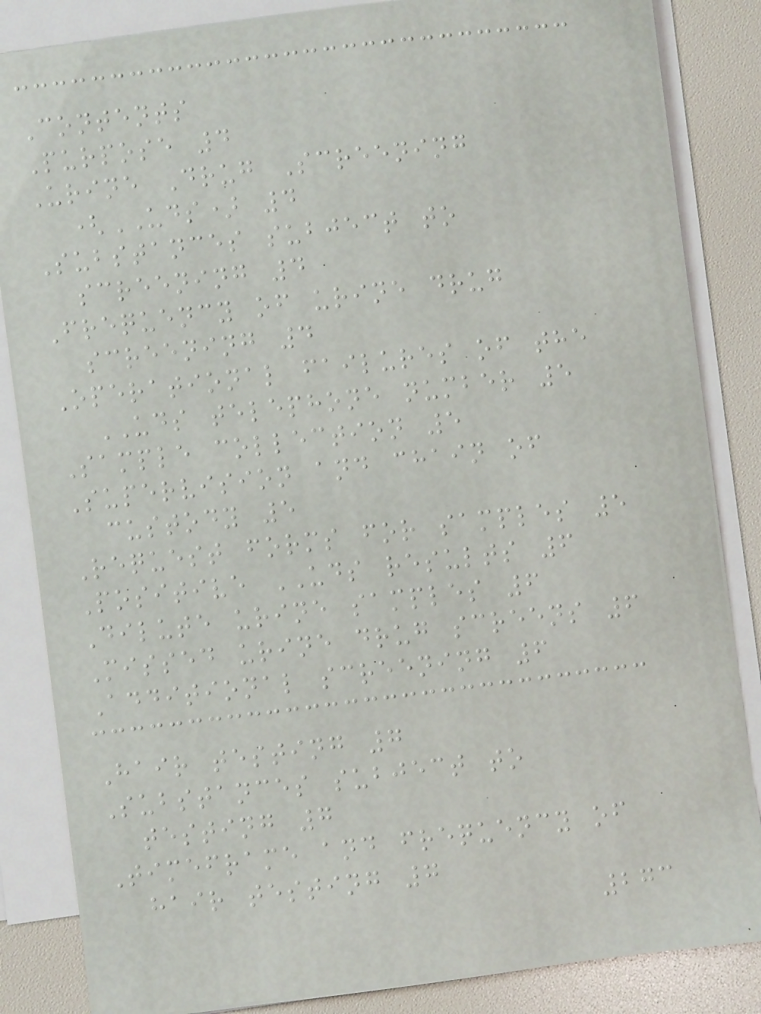Contents
Purpose 4
Urine Drug Screening
(UDS) 4
Substances subject to
screening 4
Frequency of urine drug
screening 4
Operational failures of the
UDS telephone number 5
Sample collection 5
Supervision and chain of
custody 5
Request forms for samples 5
Positive UDS results 6
Dilute urine samples 6
Missed urine drug screens 6
Additional screening 6
Hair testing 7
Substances subject to
testing 7
Timeframe and frequency of
hair testing 7
273
